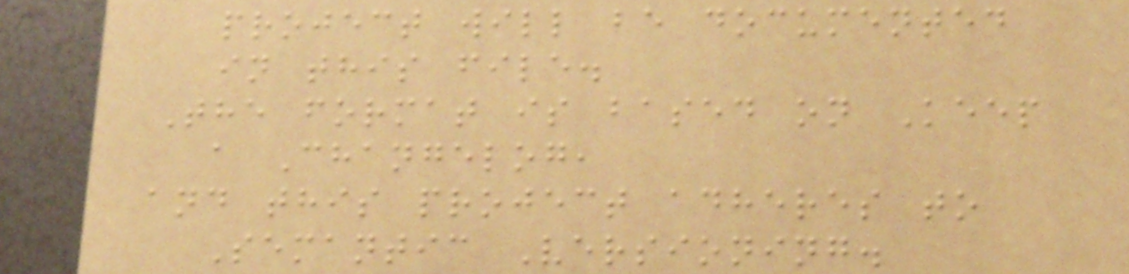project will be documented
in this file.
The format is based on Keep
a Changelog,
and this project adheres to
Semantic Versioning.
